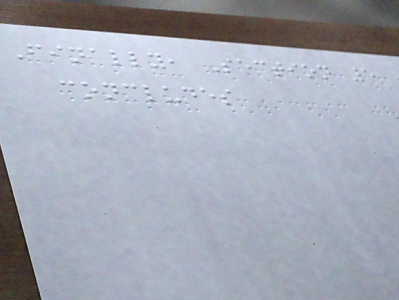Finally, Section 5
concludes
